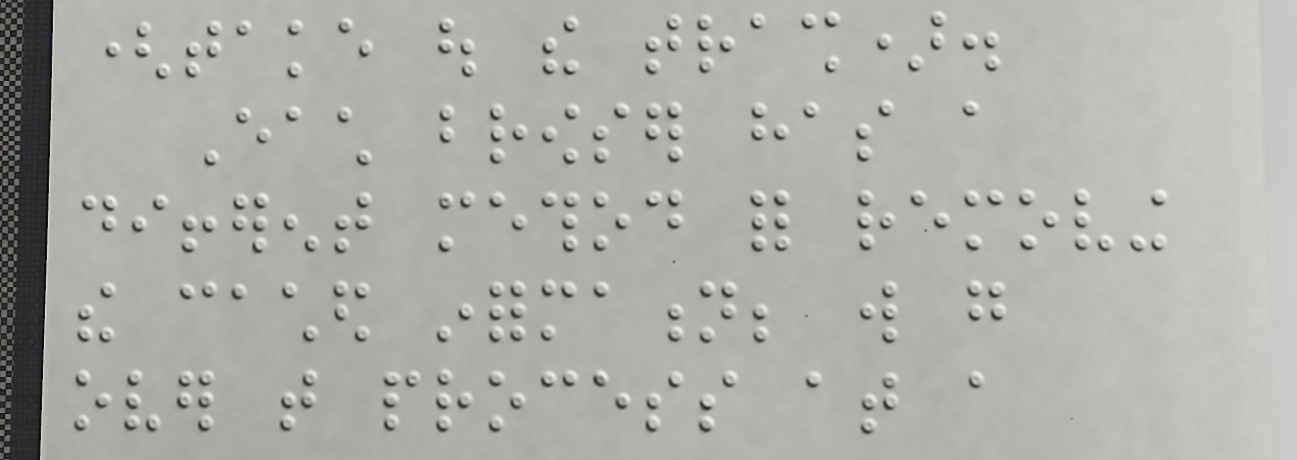(take out the trash).
Each browser has a
different method for removing
the cached information; will go
over that process at a
